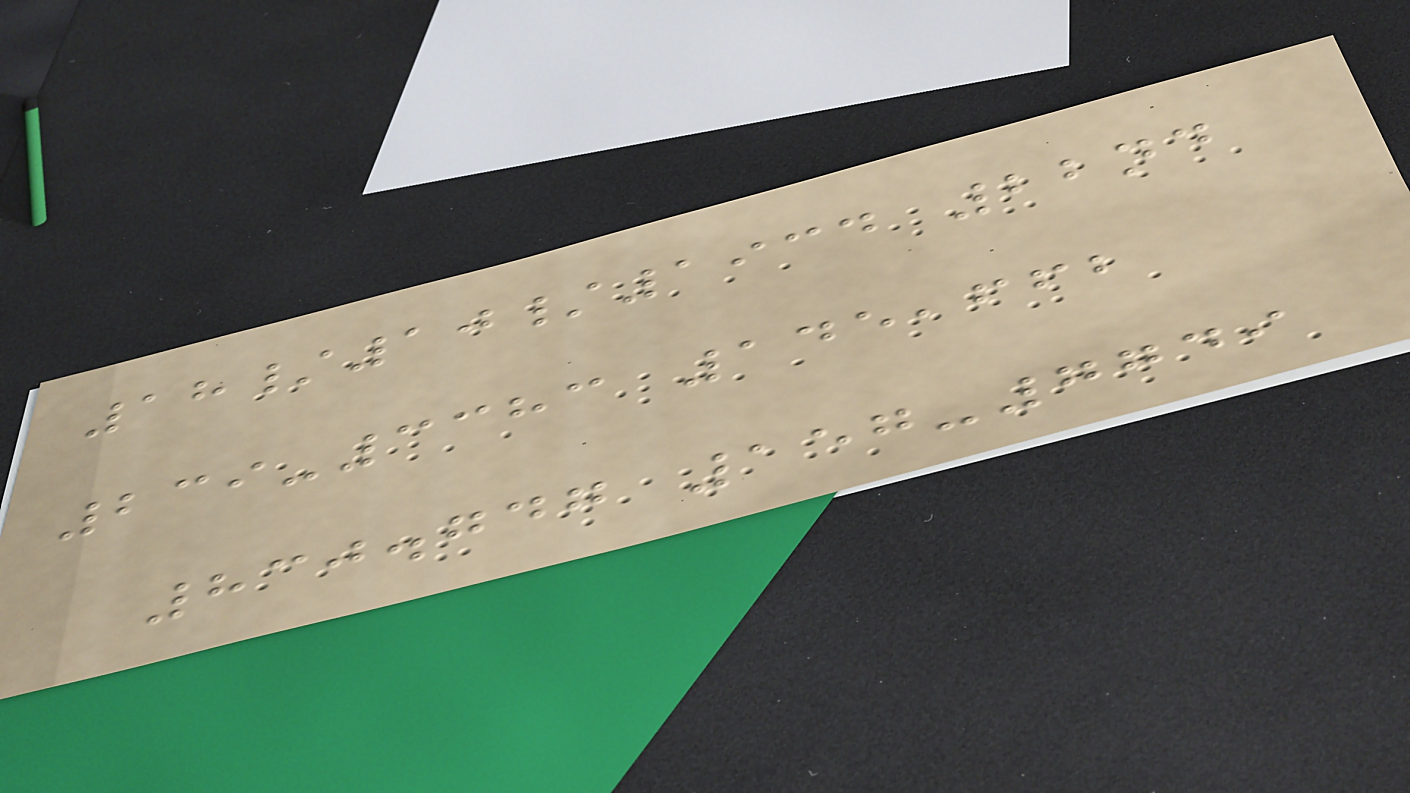18/10/1934 22nd
239-3383 145,662
830.747 157-7749
